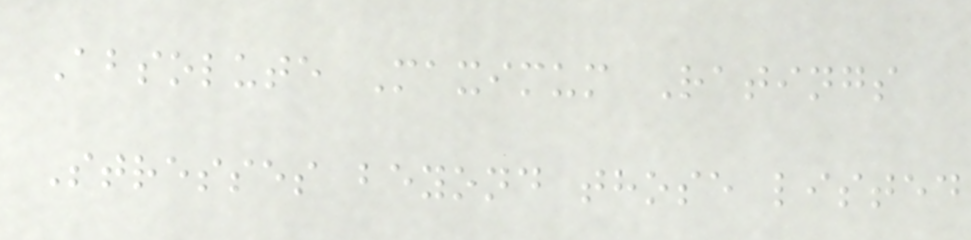Absolute Maximum Ratings
Stresses beyond those listed
